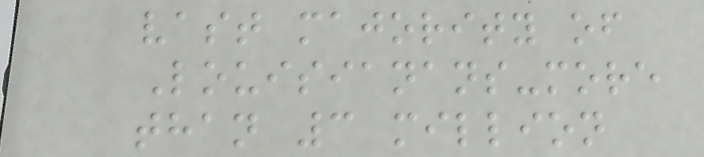vast majority of
Louisianans-more
than 3 million
